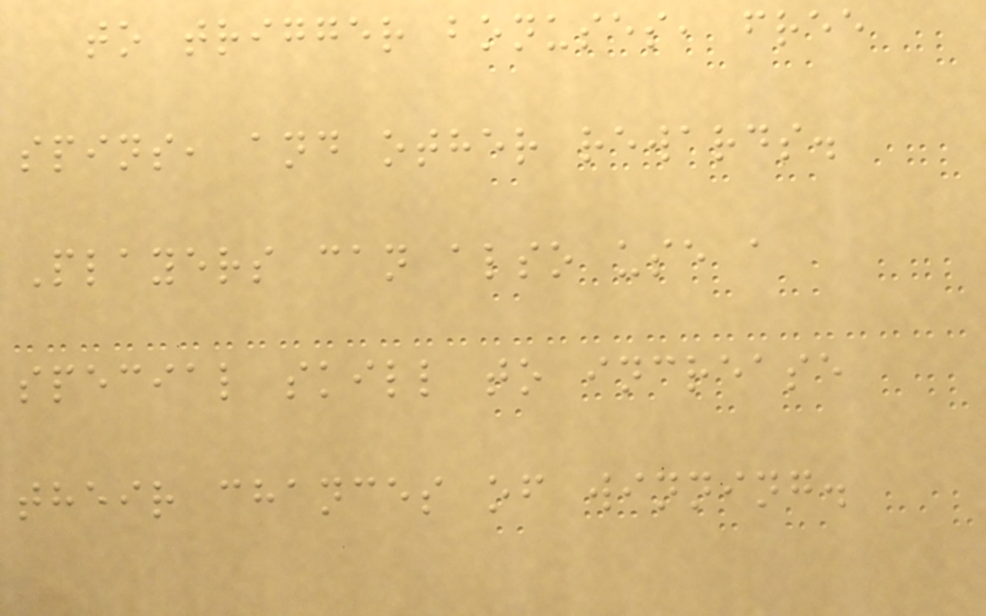to trigger bonuses, free
spins, and other rewards.
Players can also use a
special skill to increase
their chances of winning.
